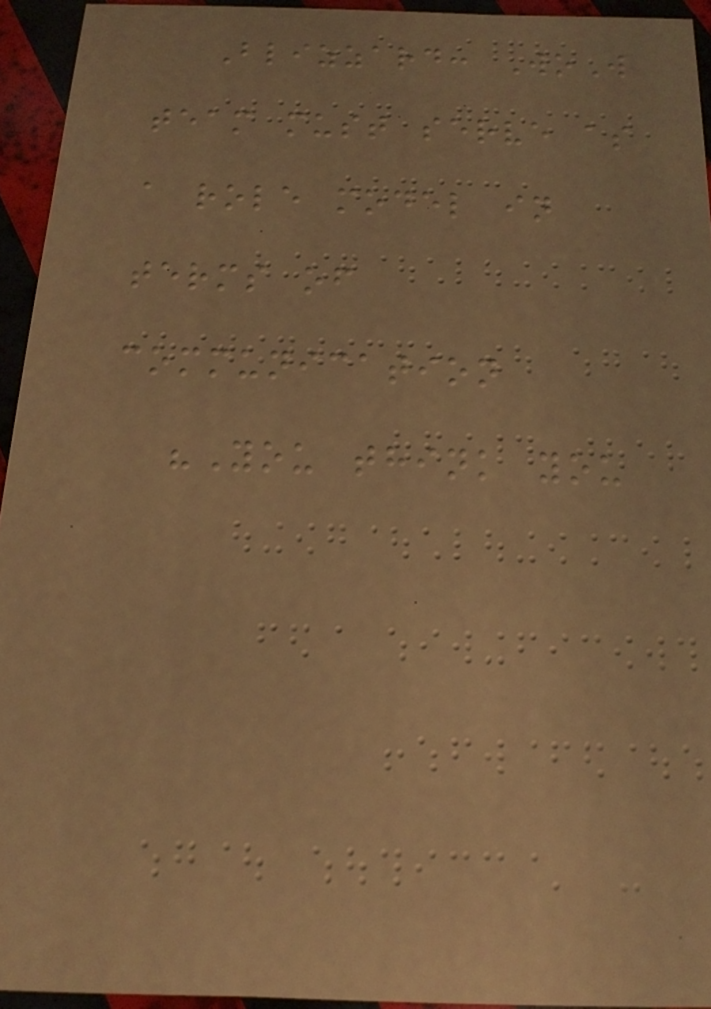Blizzard: WoW
team must serve as
a role model in
terms of
communication
"You think you
